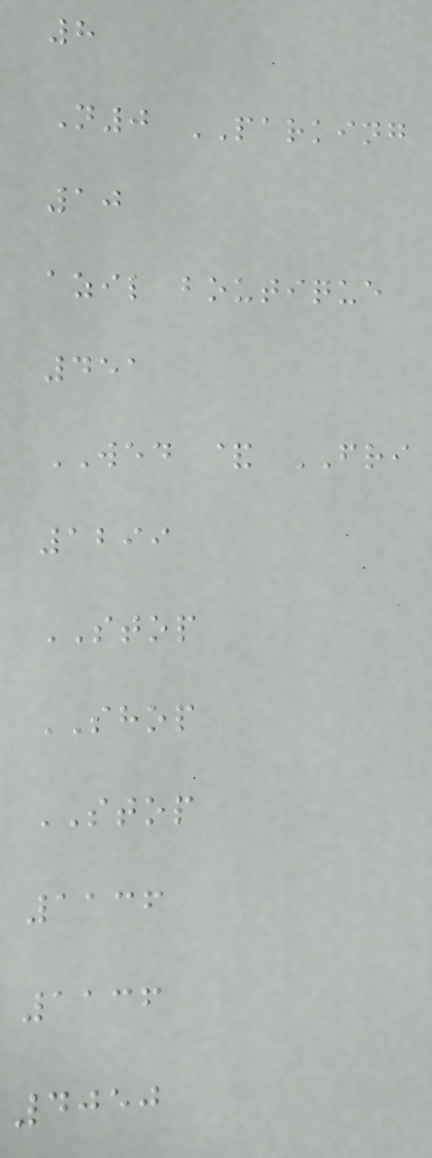8
N0 PARKING
10
azil boutique
451
WED & FRI
1299
STOP
SHOP
STOP
1136
1136
4050
